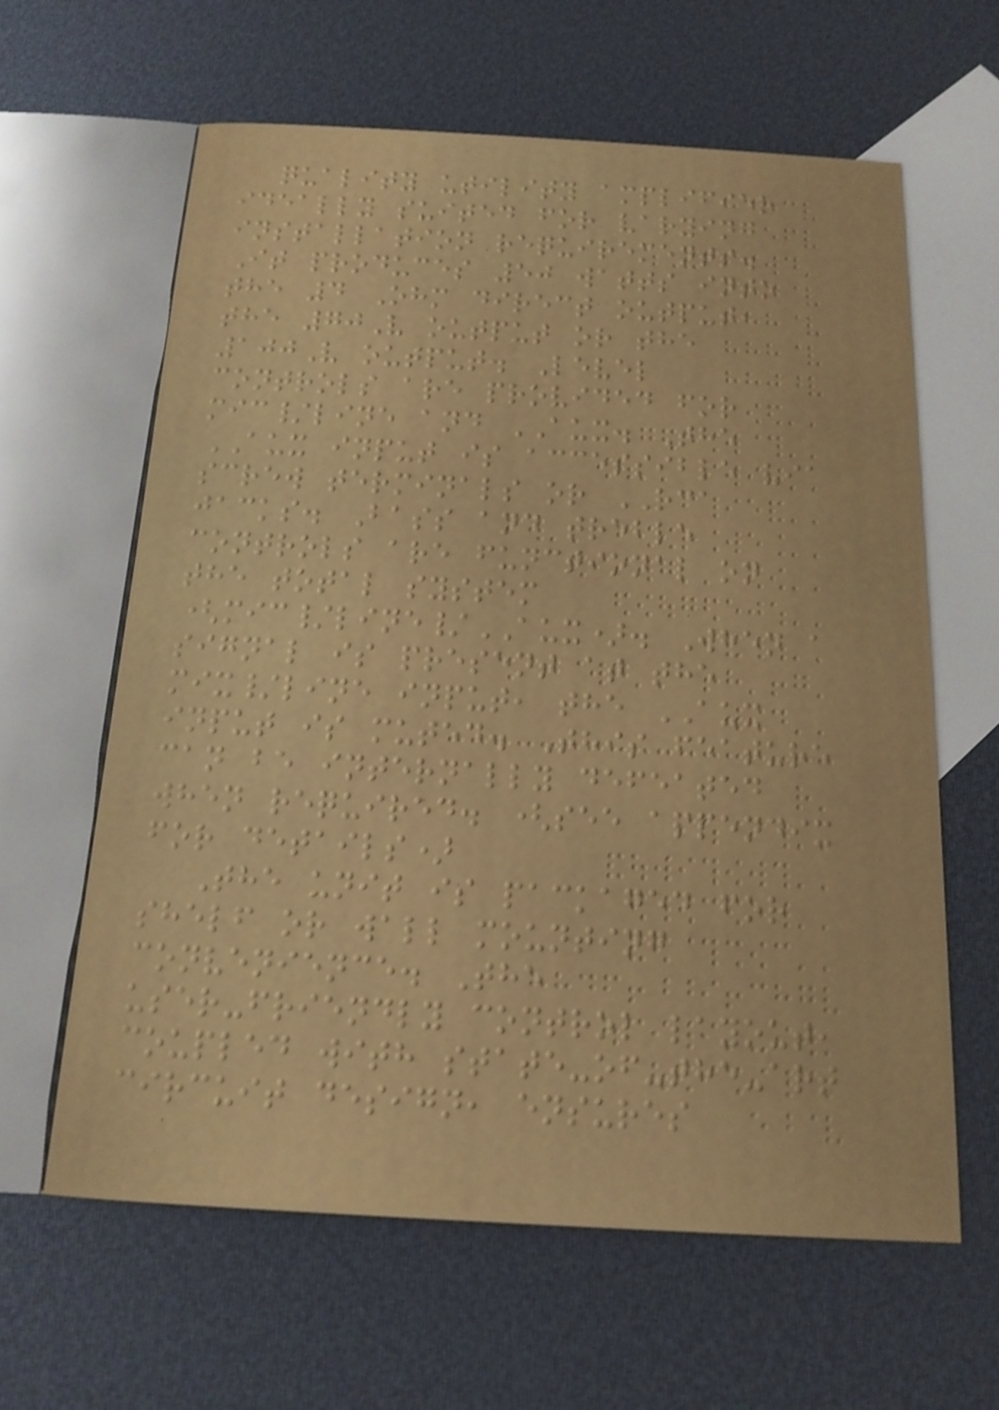quality utility amplifier
ideally suited for varying
installation requirements.
It produces 50 watts into
the 4 Ohm direct output,
the 70V output or the
100V output. Level
controls are provided for
mic/line and AUX. The
AUX input is accessible via
screw terminals or RCA
jacks. Bass and treble
controls are functional on
the total system
(mic/line/AUX). When a
signal is present at the
mix/line input, the AUX
input is muted. This feature
can be internally defeated
when required. (see appendix
for details)
The unit is packaged for
shelf or wall mounting
convenience. The
user-friendly control layout,
coupled with state-of-the-art
circuit design, ensures
